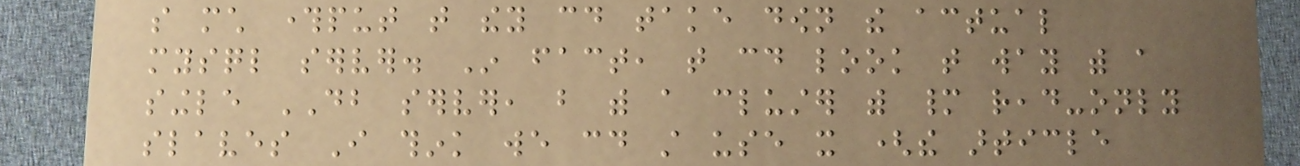so much throughput that they could take down the actual
mysql server. In fact, that could look that way with a
single DB server, but with a cluster with many read-only
slaves I think we could still use it (the article
